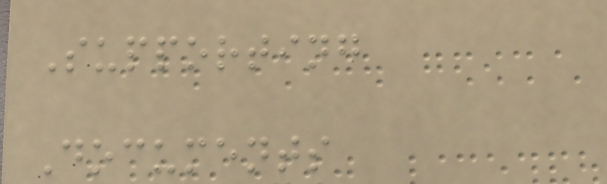Supporting
Documents
